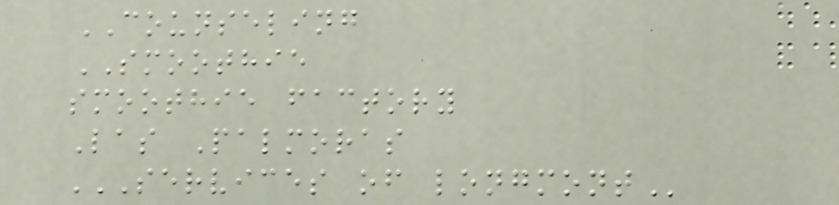COUNSELING
SMOOTHIE
smoothie factory
Las Palmoras
SERVICES OF LONGMONT
